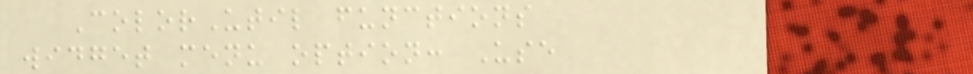ColorUtil functions
widget menu option: Use
